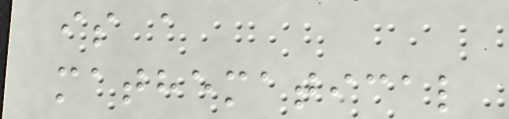is a
mathematical
